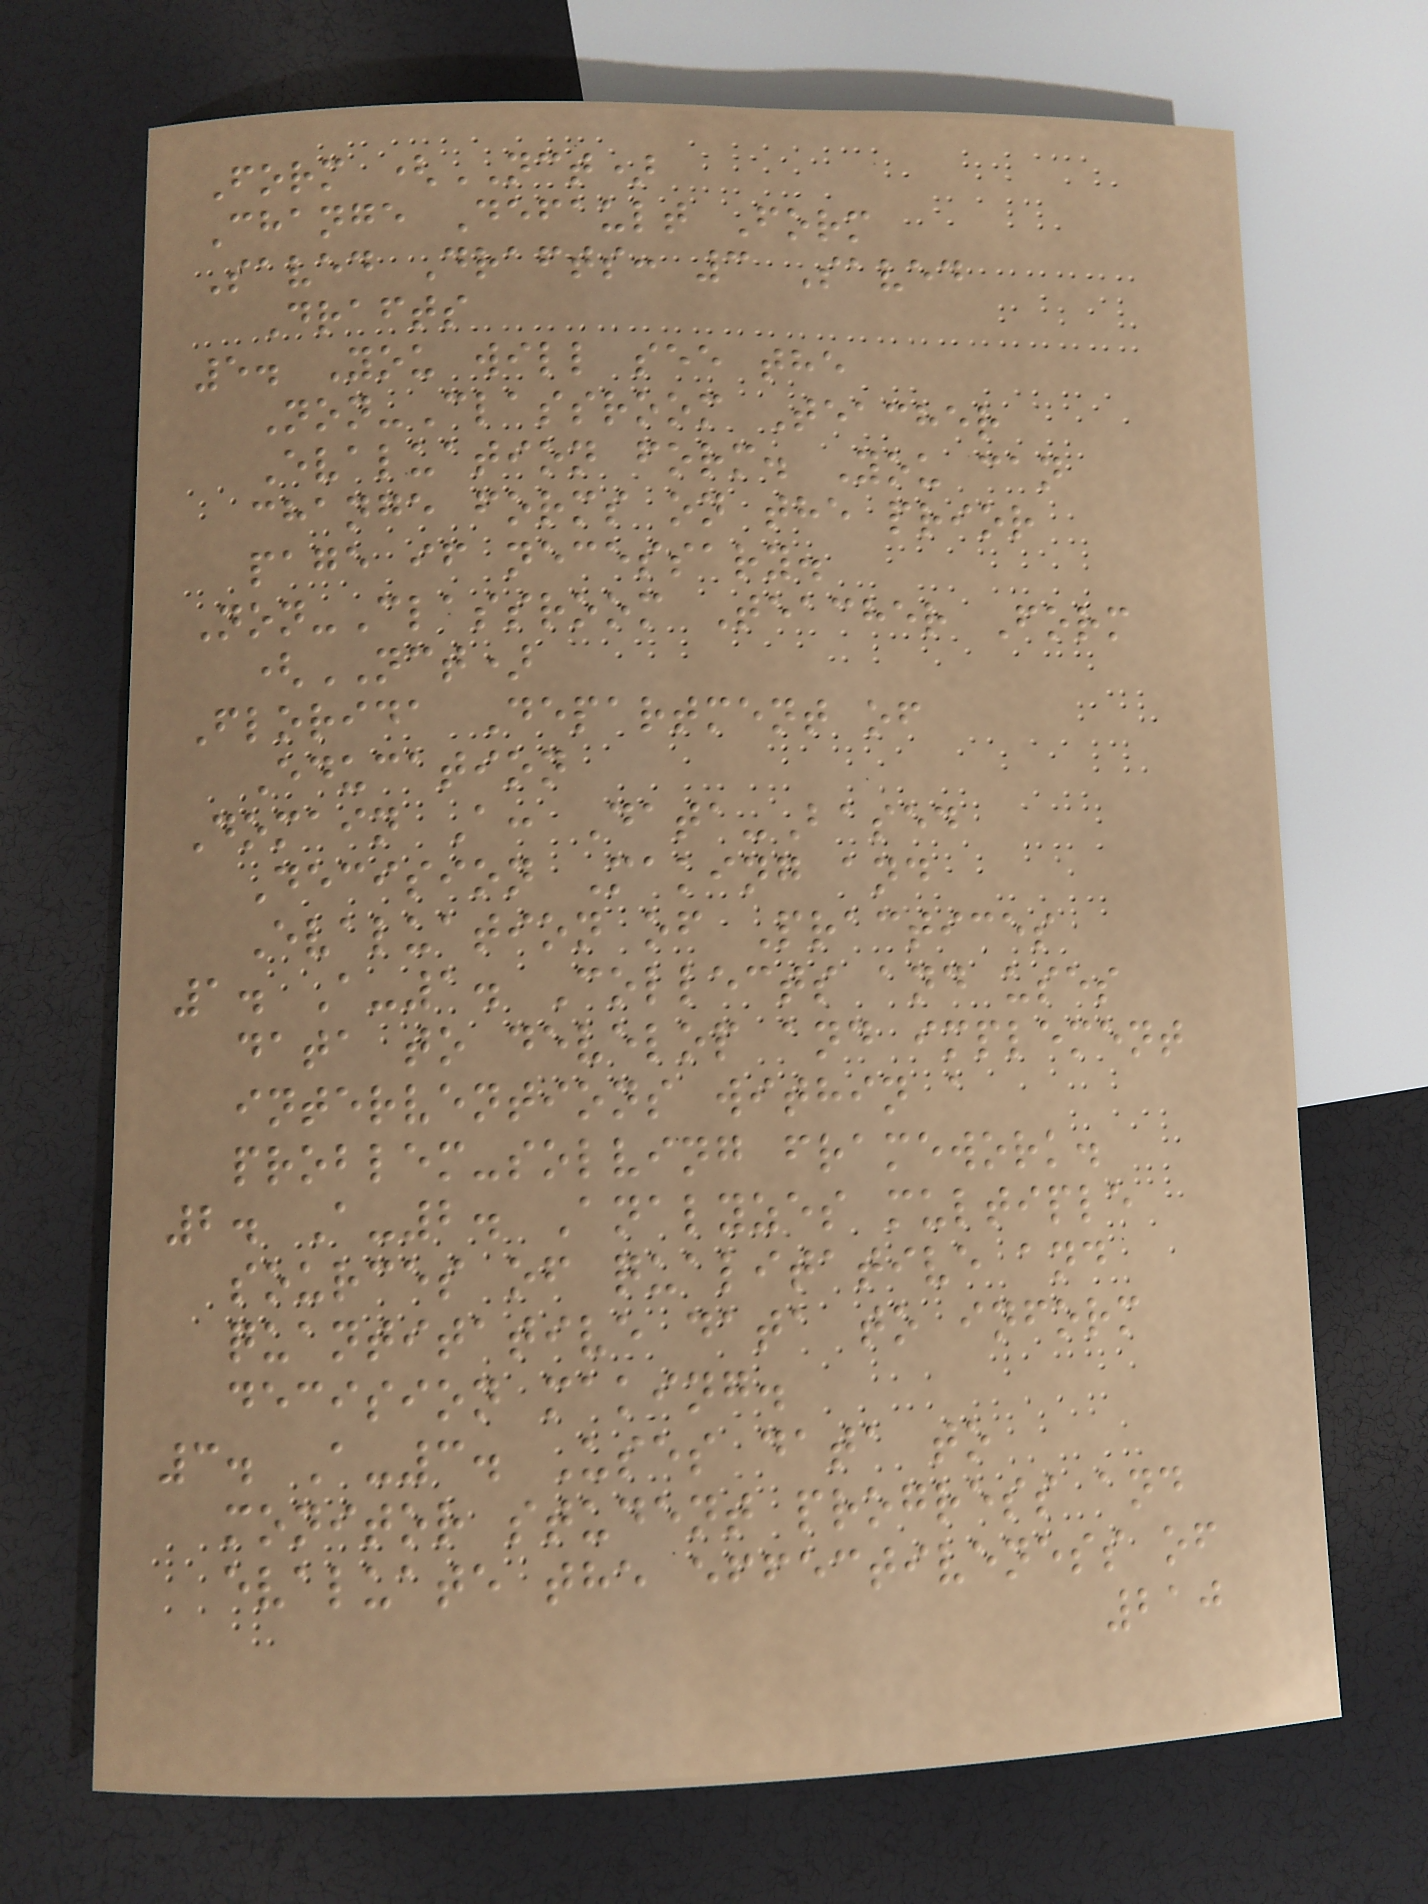Form (NCT)
Change Default Form
Saved Drafts: 3 Saved
Drafts
5. You will see the
Non-Classroom Teacher
Evaluation form. You can
change forms on the prior
page if necessary.
Non-Classroom Teacher Form
(NCT)
Florida Department of
Education
Domain A: Data-Based
Decision Making and
Evaluation of Practices
1. A-1. Collects and uses
data to develop and implement
interventions within a
problem-solving framework.
2. A-2. Analyzes multiple
sources of qualitative and
quantitative data to inform
decision making.
3. A-3. Uses data to
monitor student progress and
evaluate the effectiveness of
210
